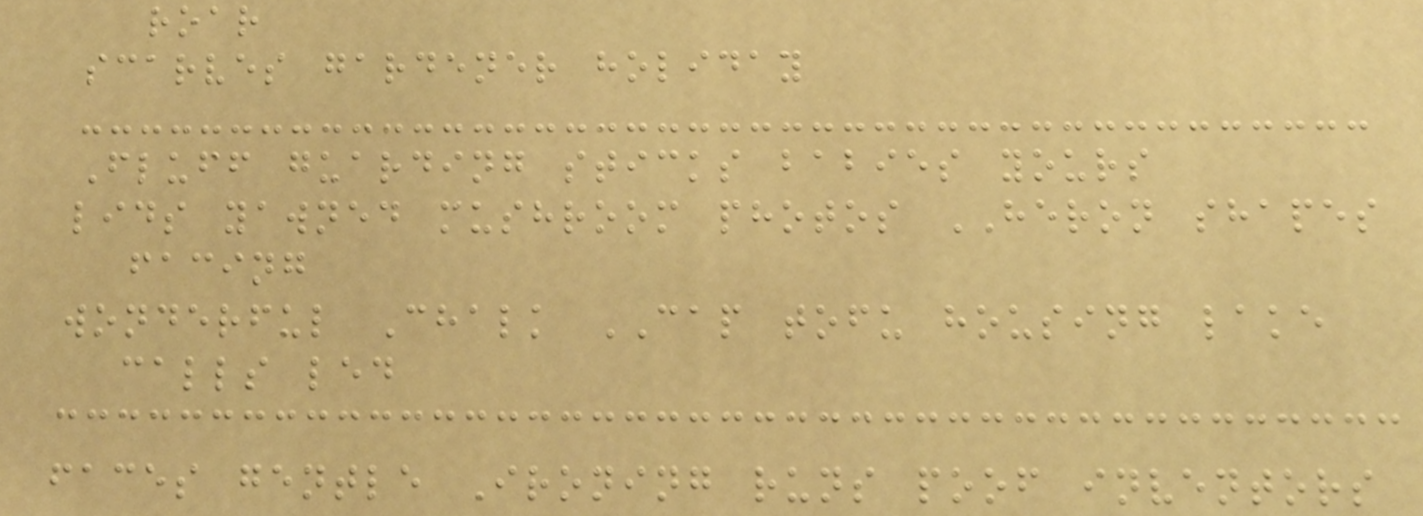roar
scarves gardener holiday
Fluff guarding sticks babies yours
lids yawned mushroom photos HERON shapes
facing
wonderful Chalk CAP tofu housing lake
calls led
faces gentle Ironing runs poof inventors
